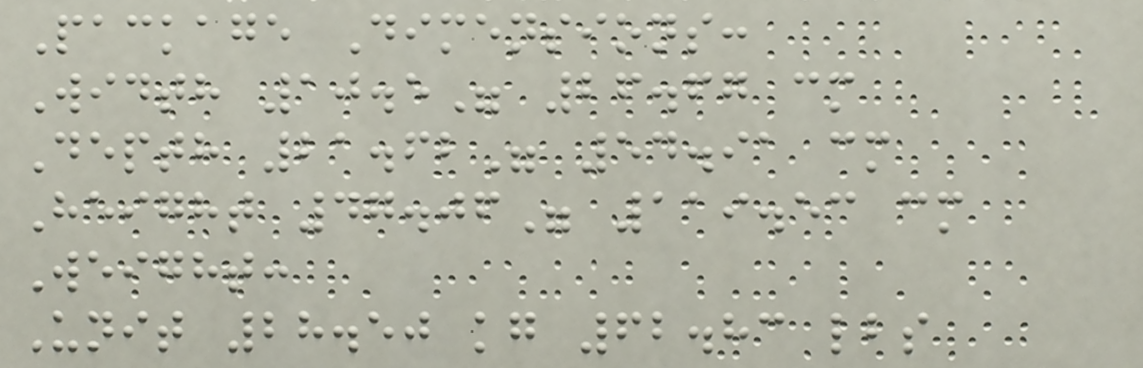Package Dimensions:
Width 10.5" 26.67 cm
Depth 21.62" 54.91 cm
Height 47.06" 119.53 cm
Weight:
Unit 28.50 kg 62.83 lbs
